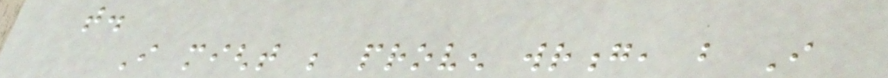that.
I might be proven wrong, but I
